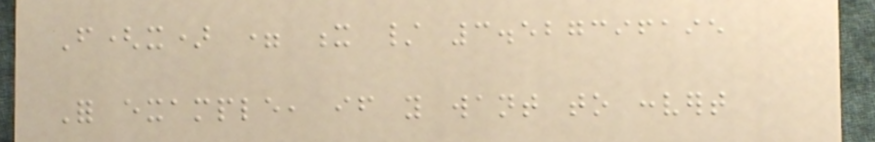F(x) = x / 3.527396195
For example, if you want to convert
